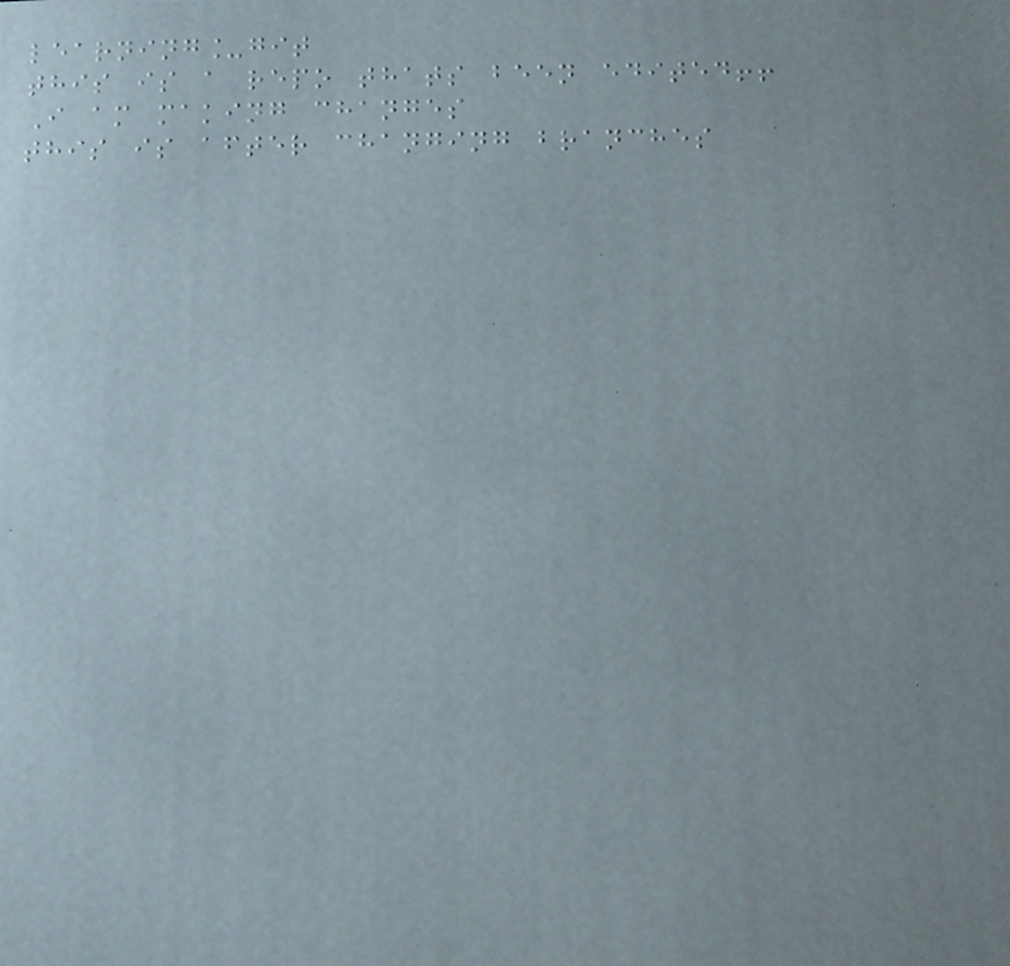learning_git
this is a repo thats been edited!!
I am making changes
this is after changing branches
